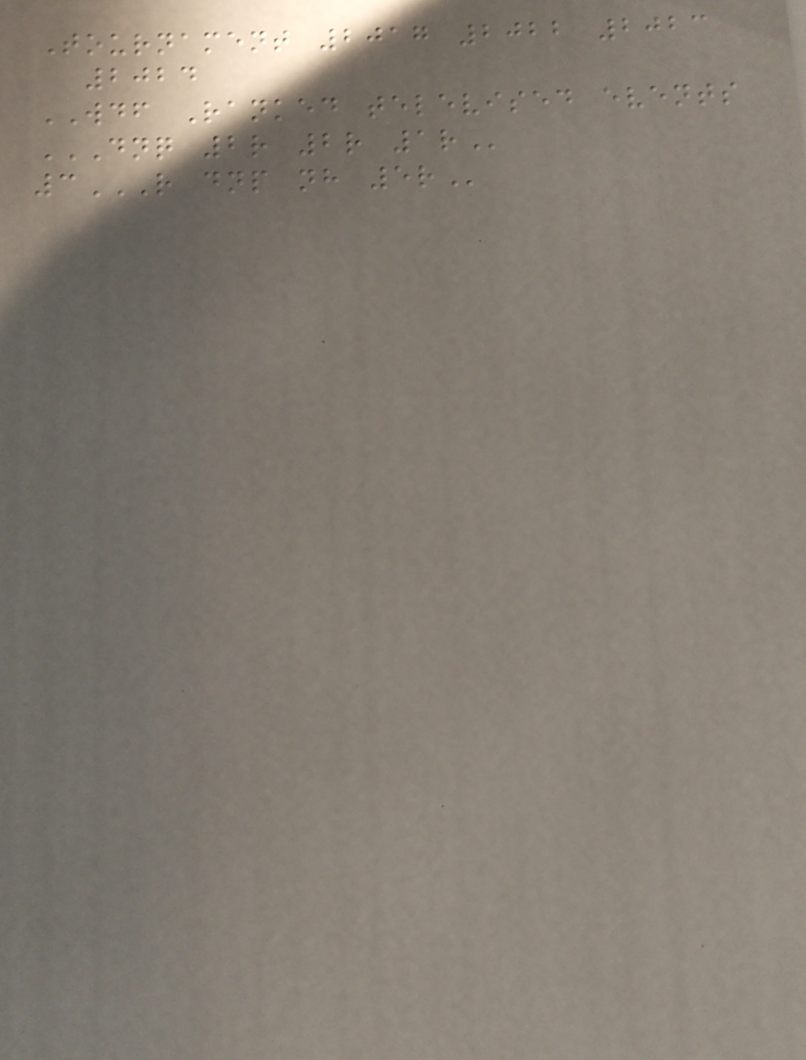Tournament 2017 2022 2023
2024
WDF Ranked televised events
DNQ 2R 2R 1R
3R DNP NH 5R
